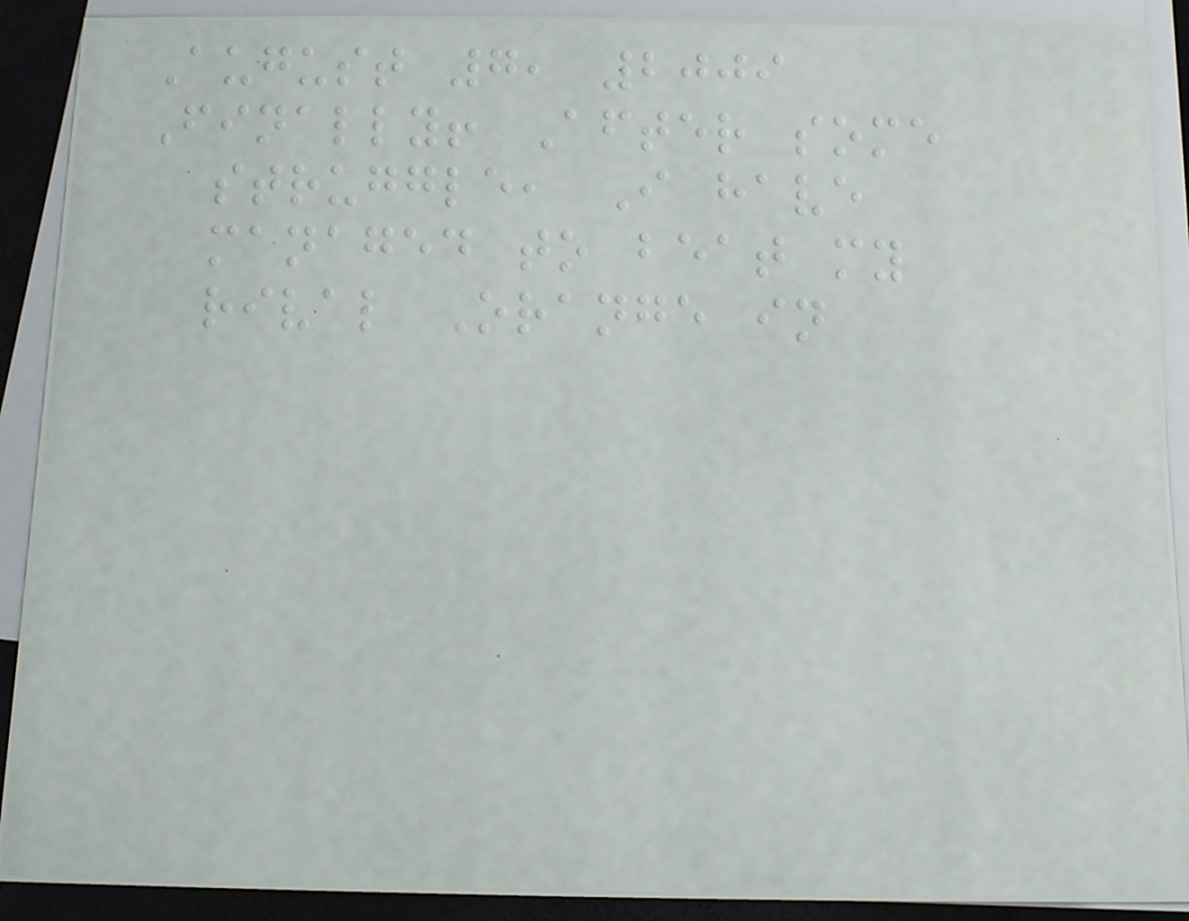August 7, 2009
Finally! After some
struggle, I have
managed to beat my
rival Orange in
